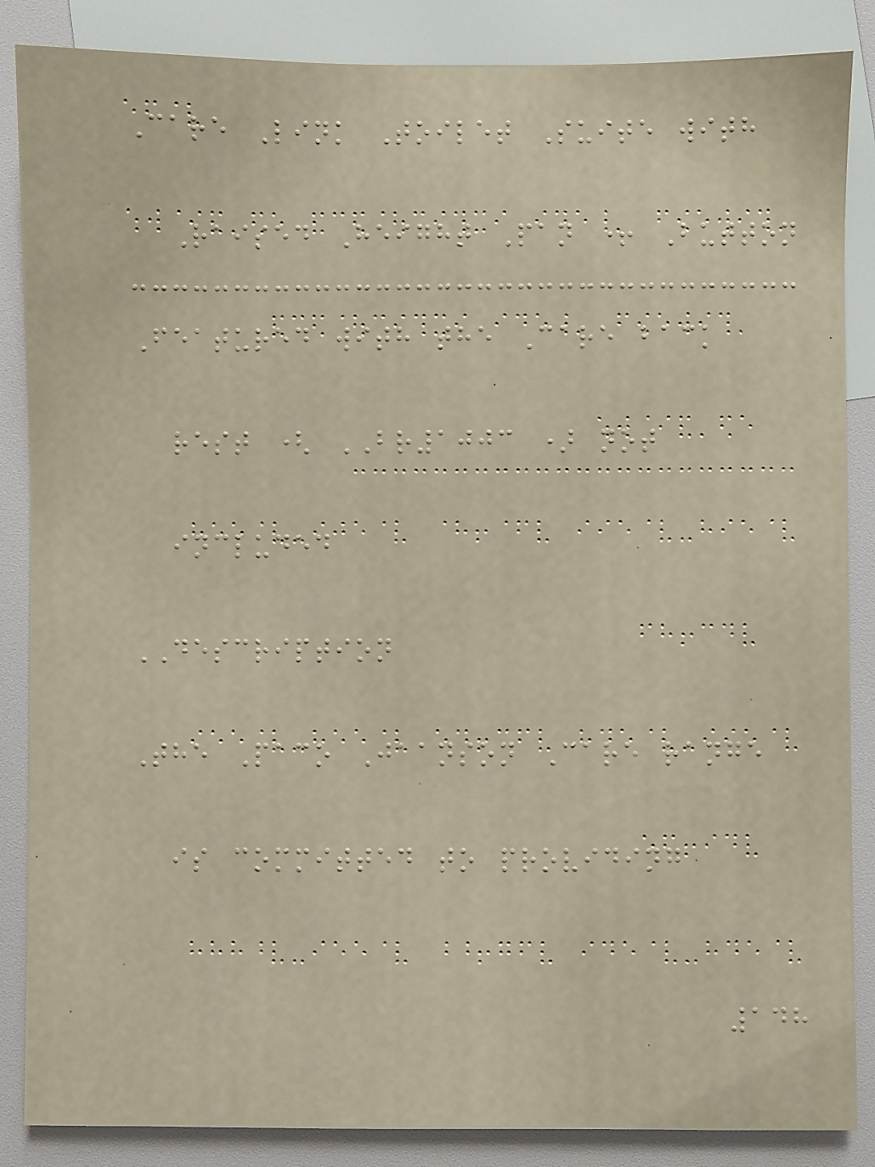Care Link Toilet Suite with
Raised Height Pan + Button
Featured with the Care back
rest ( BR1003 ) not
included
DESCRIPTION
The Paco Jaanson Care range
is committed to providing
148
